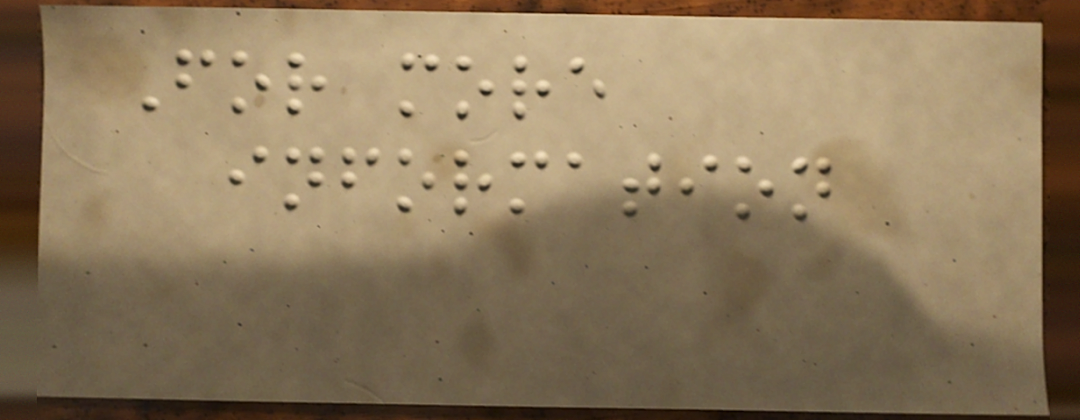For more
information
